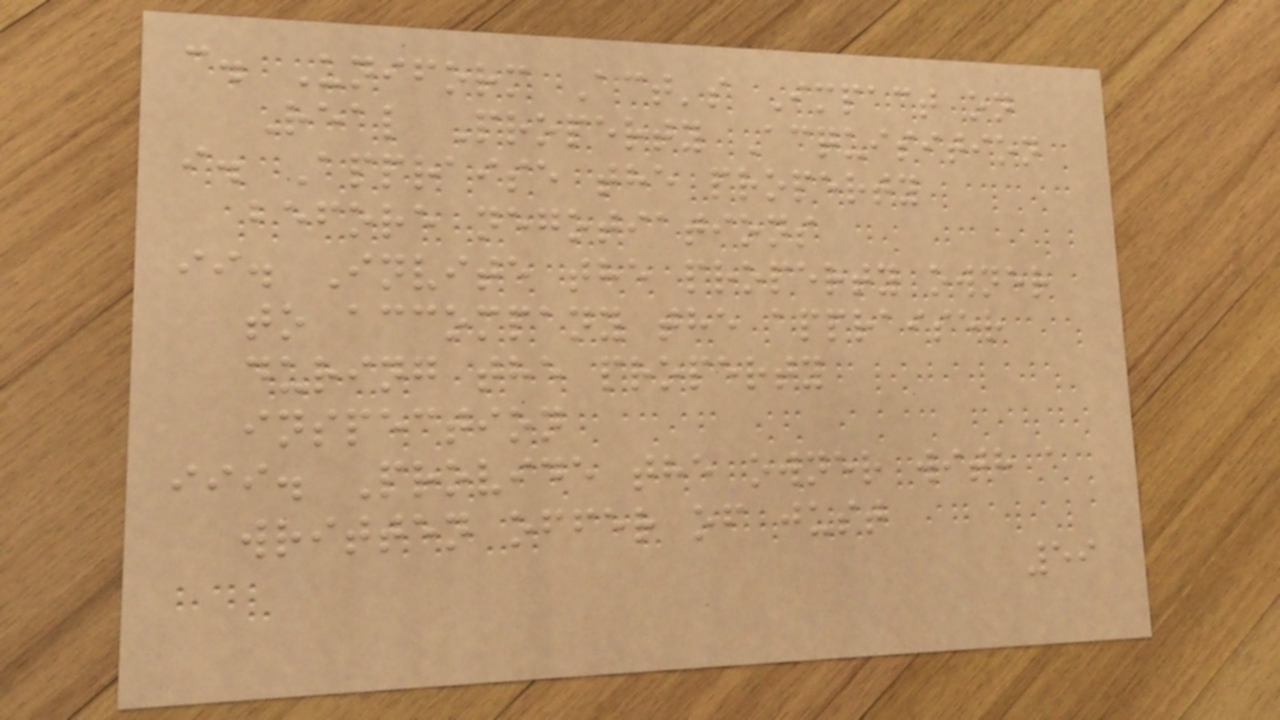c. Uniform Act's Impact on
Real Property Acquisition
i. Appraise the property
before negotiations
ii. Invite the property owner
to accompany the appraiser
during the property
inspection
iii. Provide the owner with a
written offer of just
59
